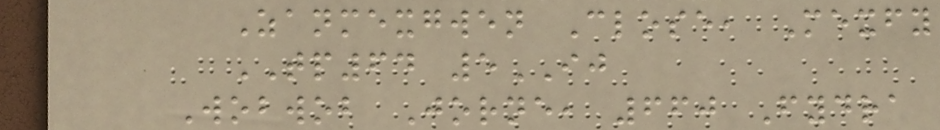Zanmexgwen Close, Mexfy
TP64 5IJ
Wobwob Jorne, 660 Fydra
